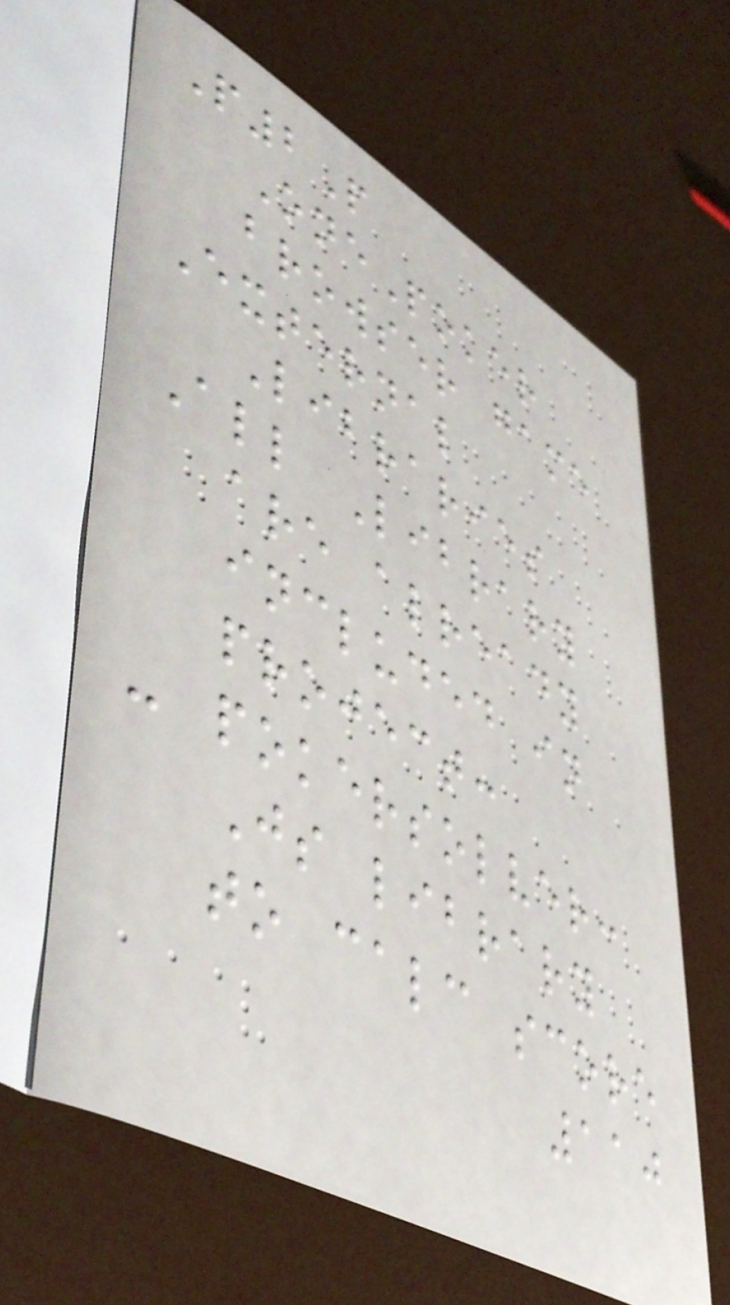P2P
OnePoker
browser game
External
Libraries
All Library
are already
included in
project:
- pokersolver:
Js library
to calc score
110
